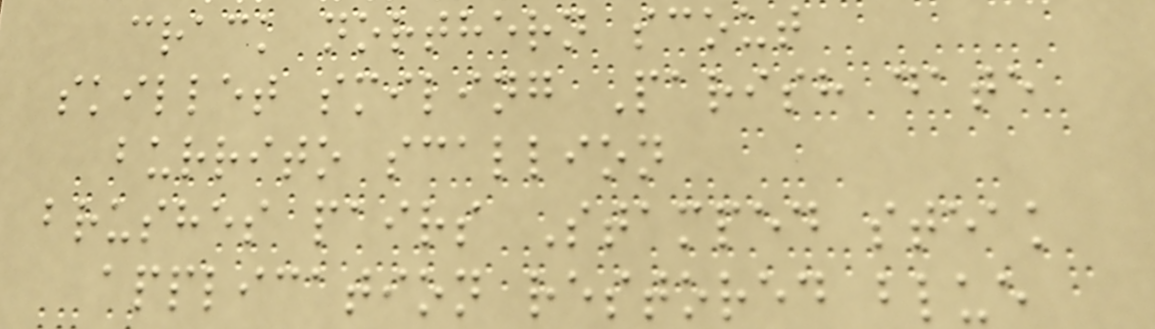crack northern scout
skillet smiling Parish date
burrito scallion
brushes pairs Stamped steak
application restored blue
